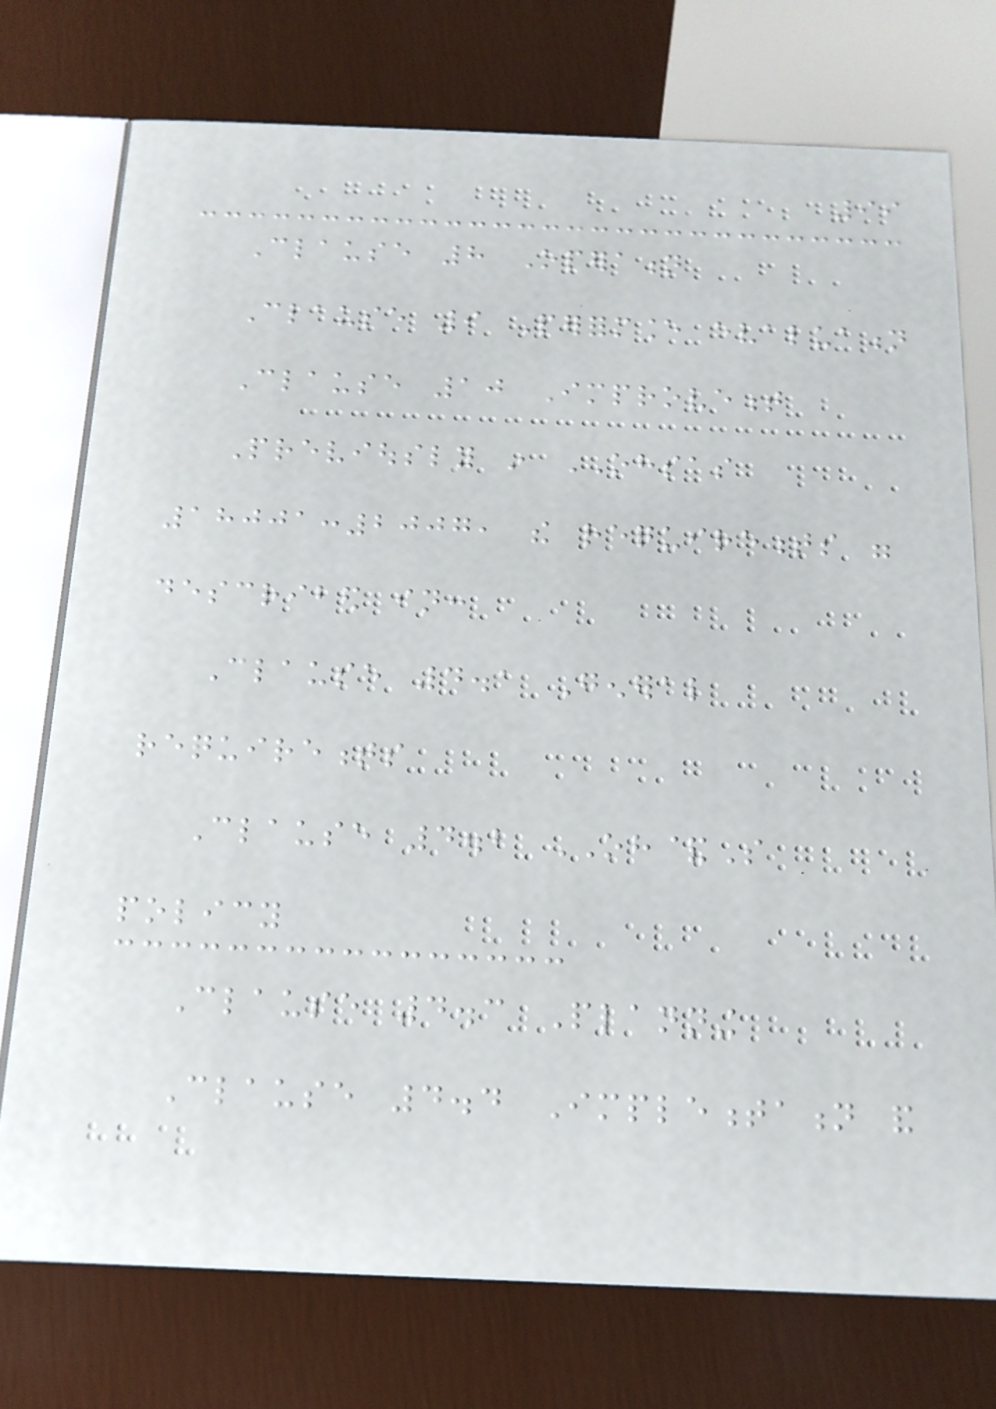99
Clause 8 Operation
Clause 9 Performance evaluation
Clause 10 Improvement
Previously in OHSAS
18001:2007, the requirements were
described in:
Clause 4.1 General
requirements
Clause 4.2 OH&S
policy
Clause 4.3 Planning
Clause 4.4 Implementation and
